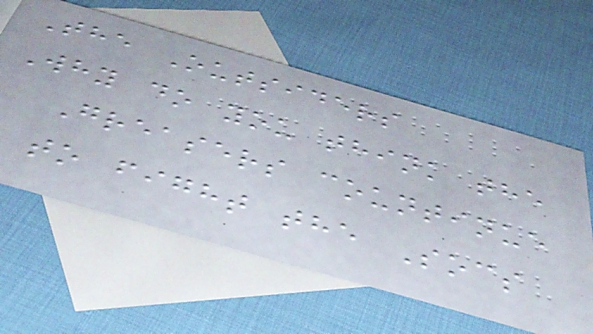The Outsiders
Why do you think the
Greasers countinue
to fight the Socs
